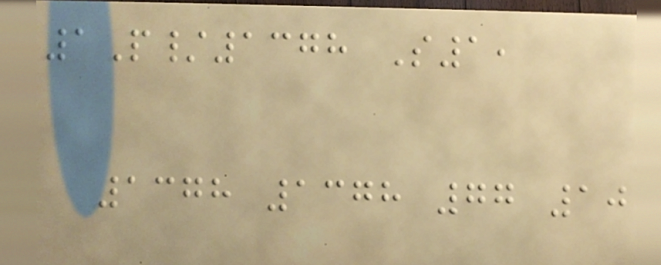1P/1378 S1,
1378 1378 77 10
